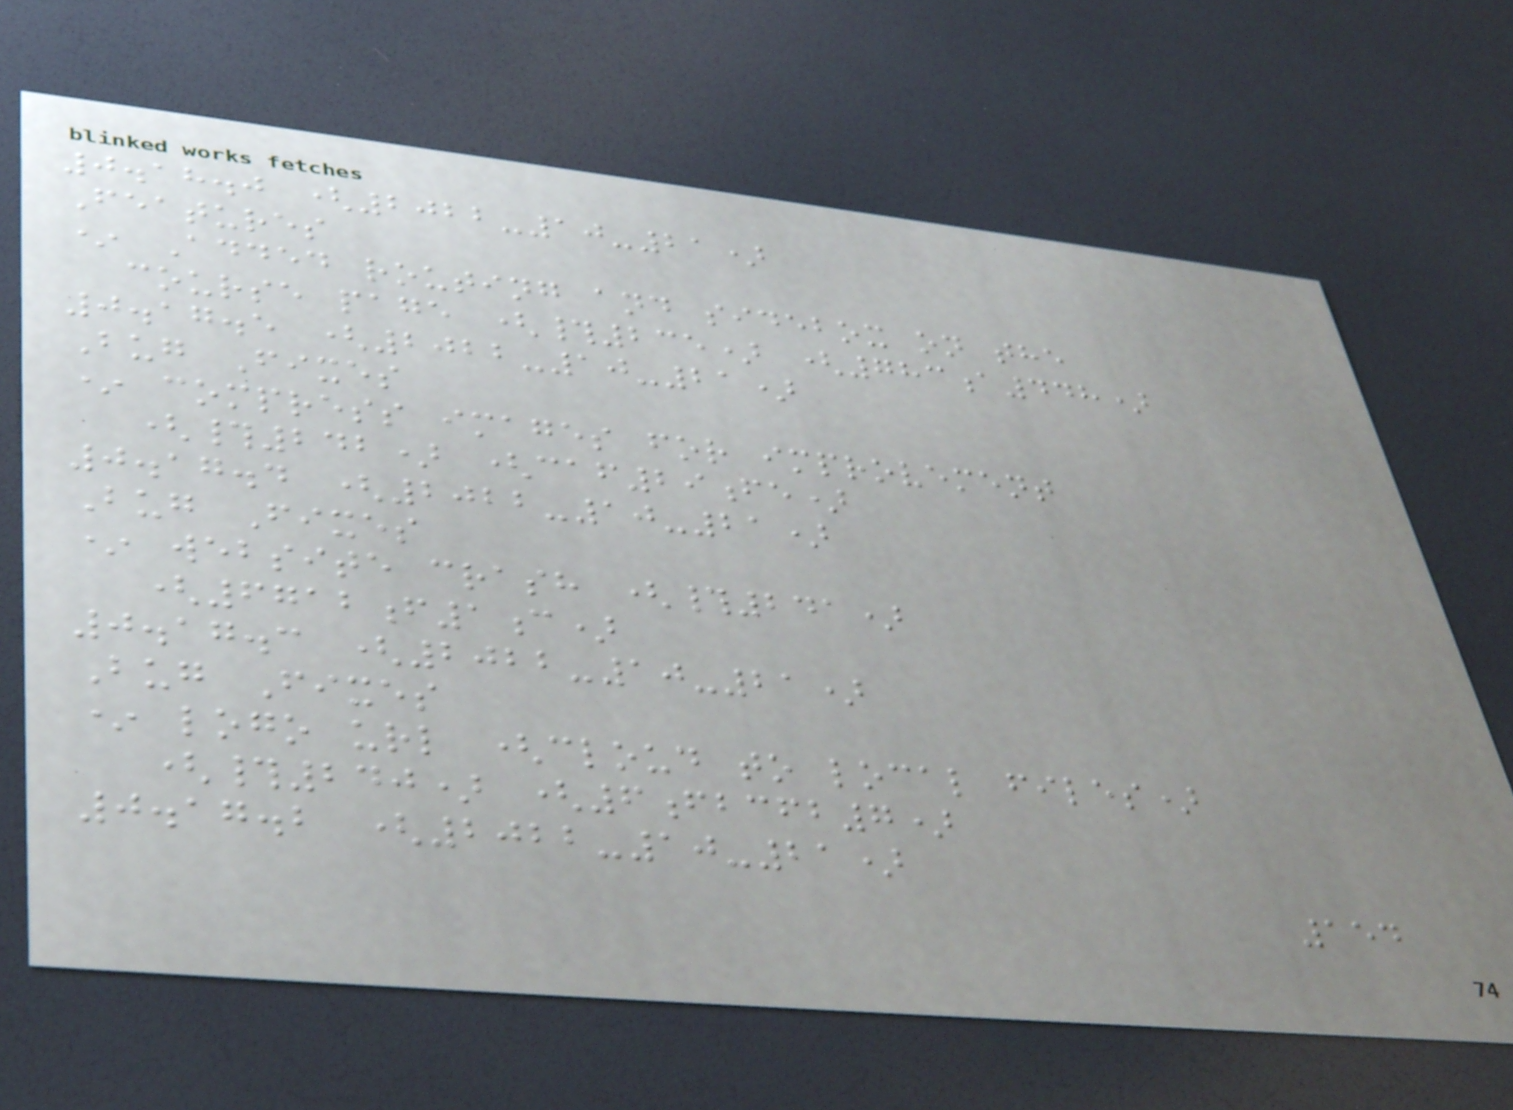0.18.0 (2022-10-21)
Features
* Added routing and sidebox on the
course page (#235) (783a448)
0.17.5 (2022-10-21)
Bug Fixes
* compress images for improvement
(#242) (caf29fe)
0.17.4 (2022-10-21)
Bug Fixes
* website crash (#241)
(6712f1c)
0.17.3 (2022-10-21)
Bug Fixes
* logo url (cloud to local files)
(#240) (6fbcfb7)
0.17.2 (2022-10-21)
154
